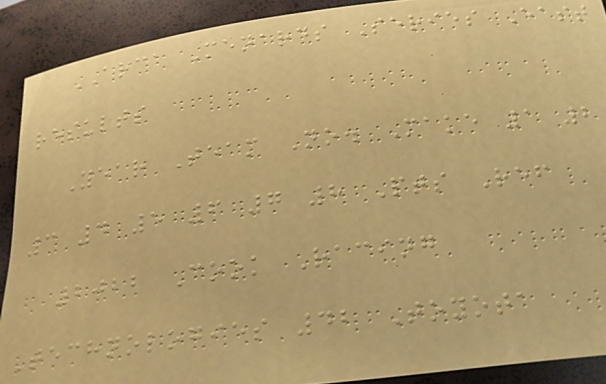ARCA Menards Series East
results
Year Team No. Make 1 2
3 4 5 6 7 8 Pts Ref
2022 Cook Racing
Technologies 42 Toyota
